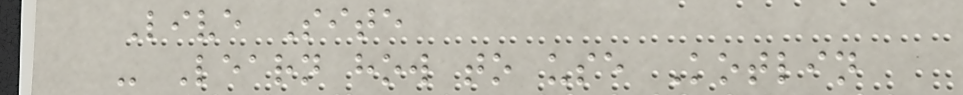Live Site
- Learn how to use Kotlin
